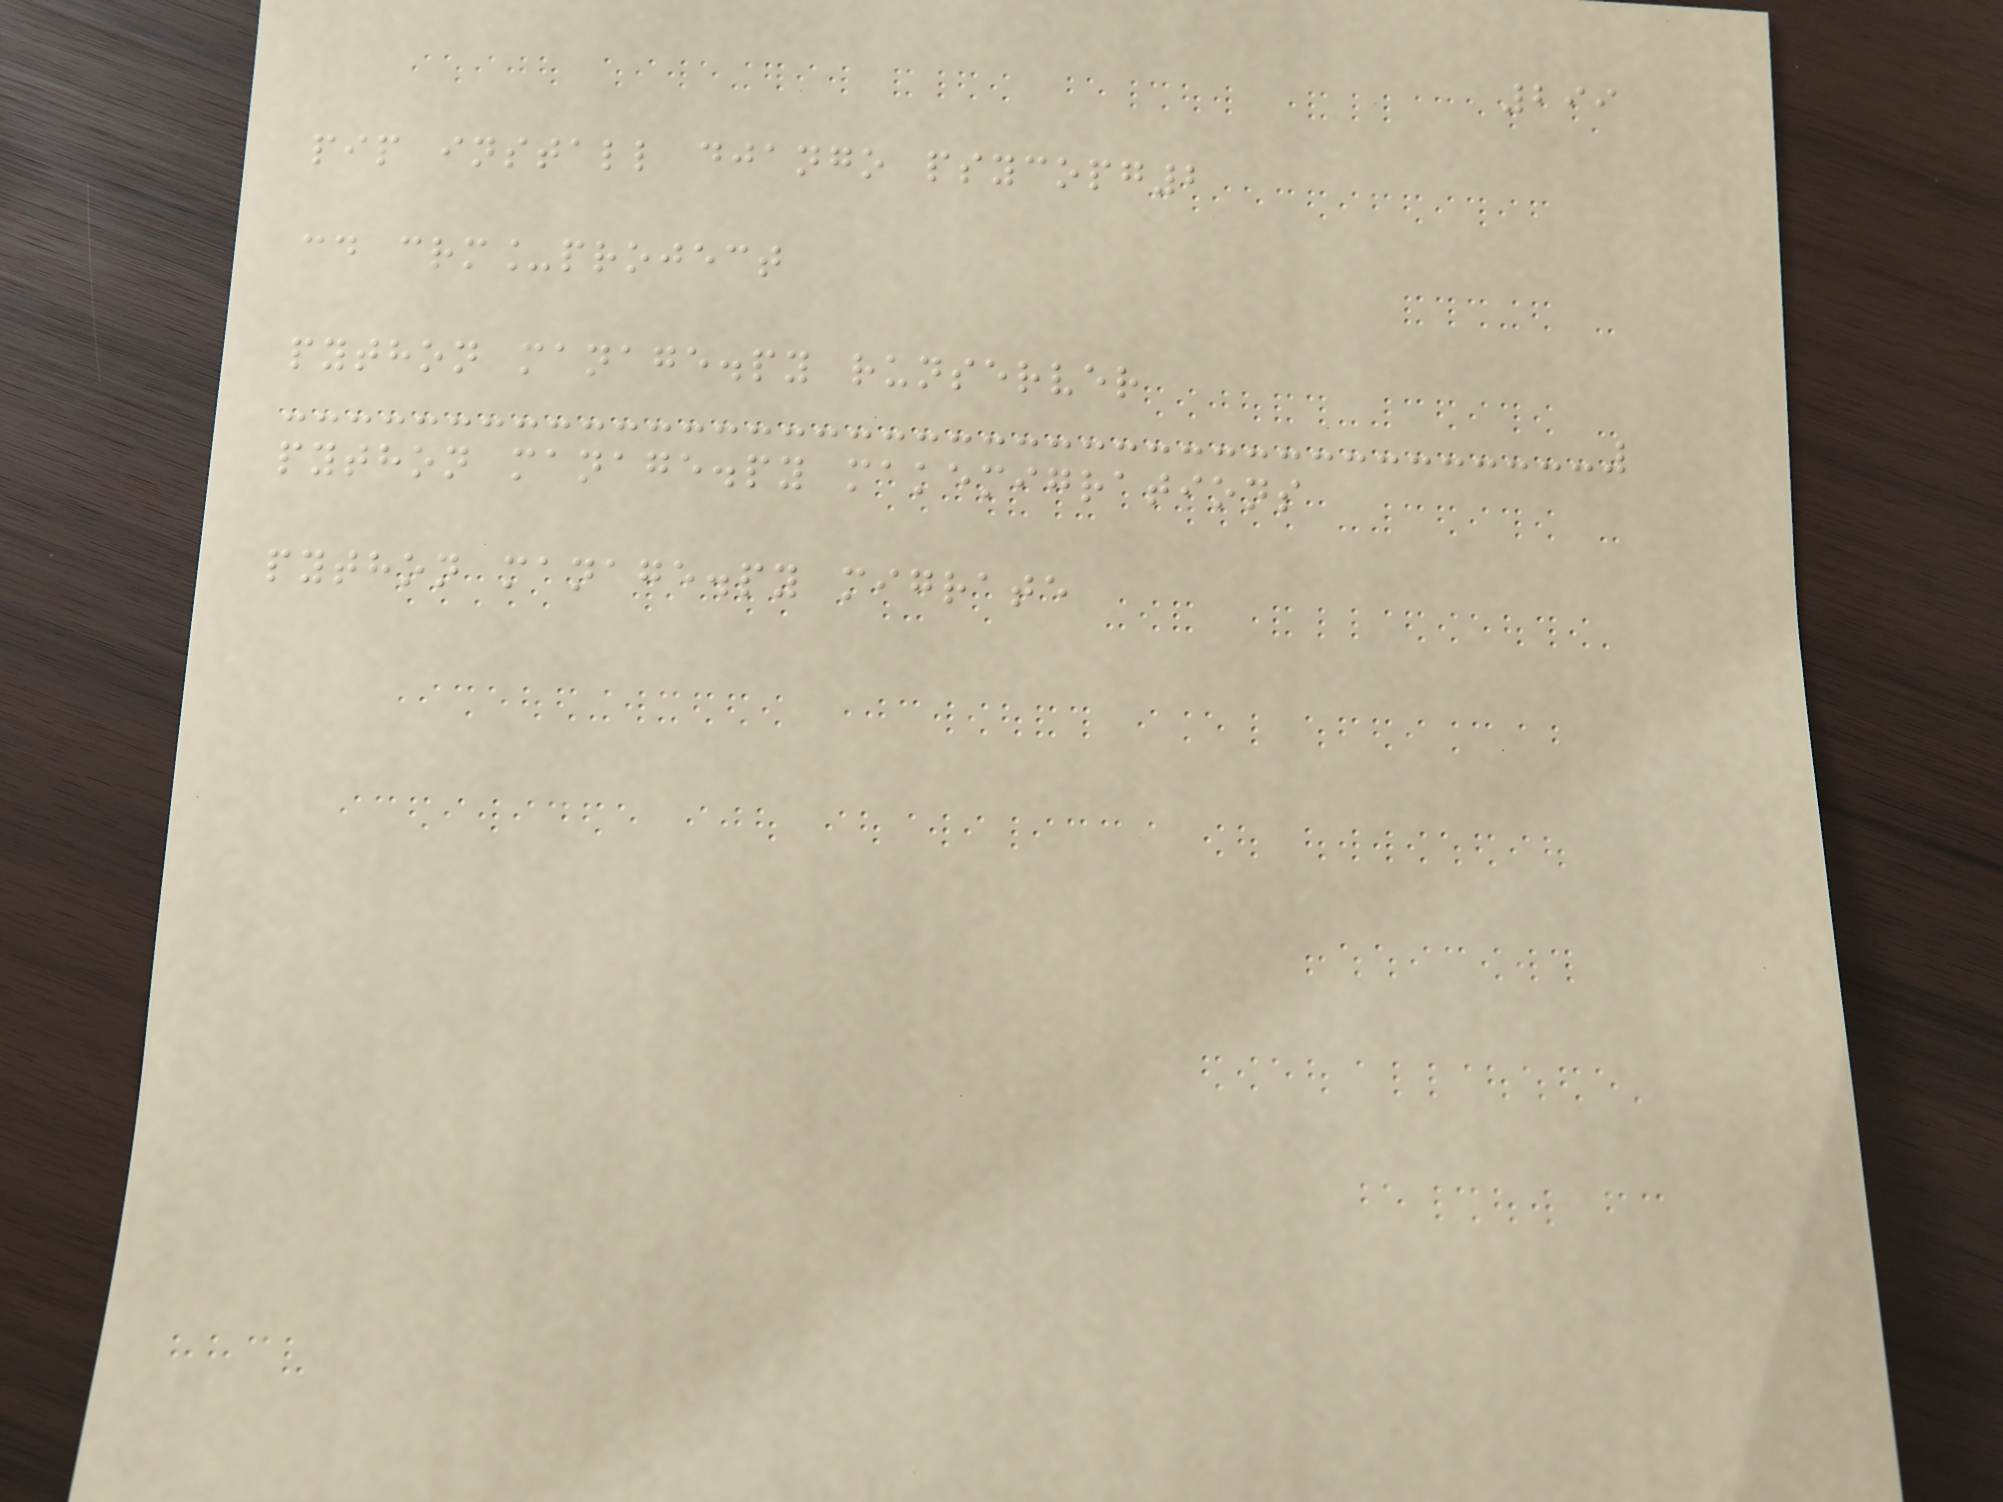299
pip install django psycopg2
cd crm_project
python manage.py runserver
python manage.py makemigrations
python manage.py migrate
